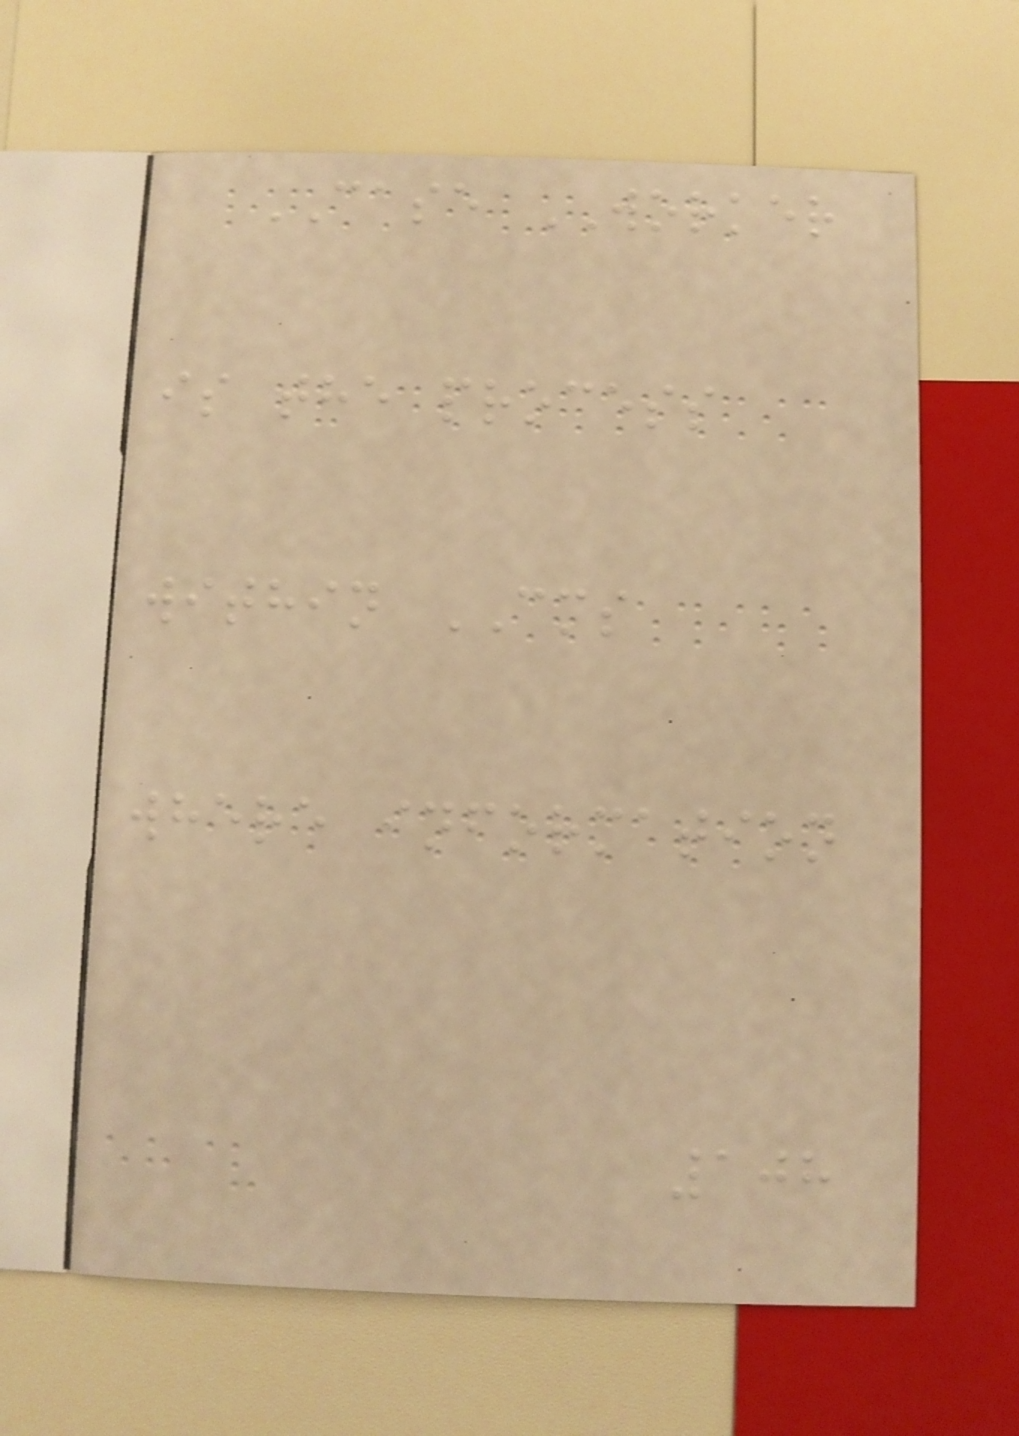CASE WORKER
is the process
within CMS
where information
108
